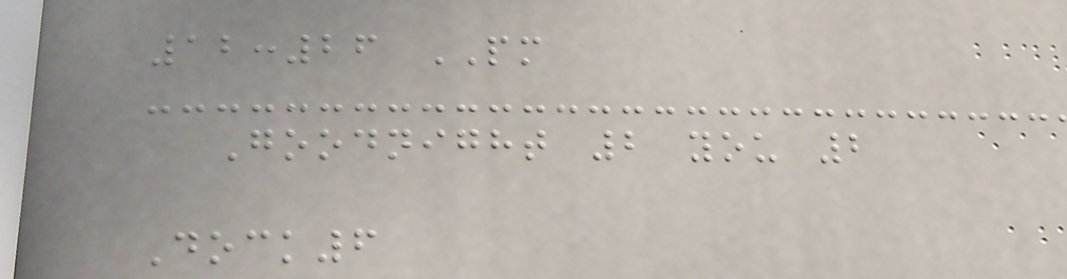12:26 PM
Goodnight 2 you 2
Dock6
